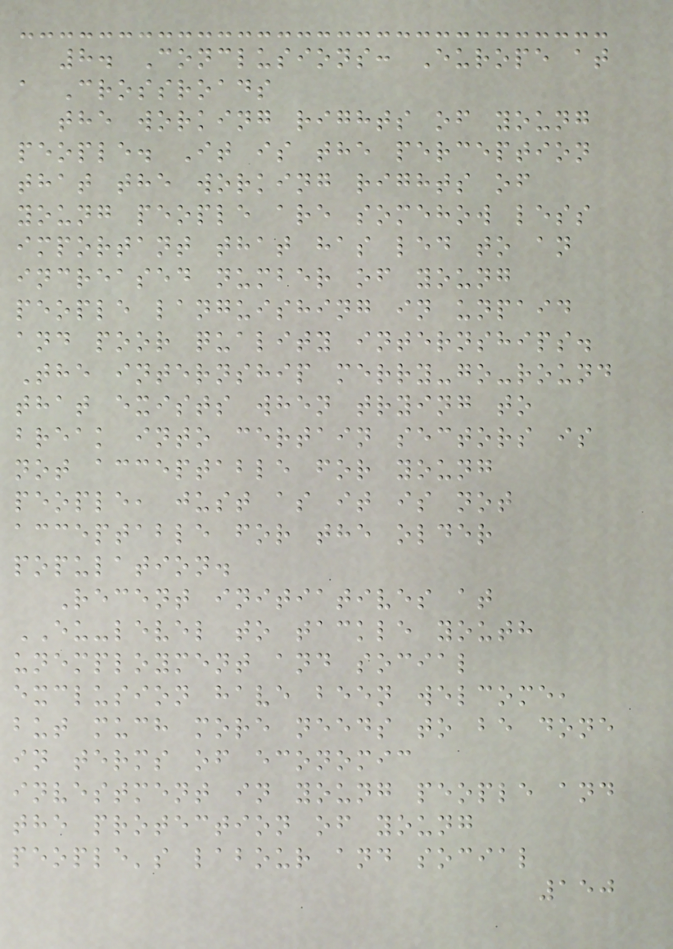8. Conclusions: Europe at
a Crossroads
the working rights of young
people. It is the perception
that the working rights of
young people are somehow less
important that has led to an
increased number of young
people languishing in unpaid
and poor quality internships.
The internship merry-go-round
that exists when trying to
break into certain sectors is
not acceptable for young
people, just as it is not
acceptable for the older
population.
Recent initiatives at
EU-level to tackle youth
unemployment and social
exclusion have been welcome,
but much more needs to be done
in terms of economic
investment in young people and
the protection of young
people's labour and social
150
